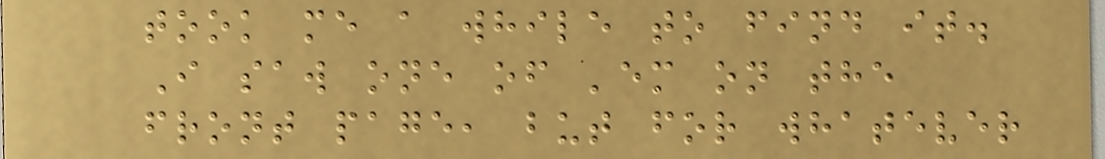took me a while to find it.
I saw one of 'em on the
front page, but for whatever
